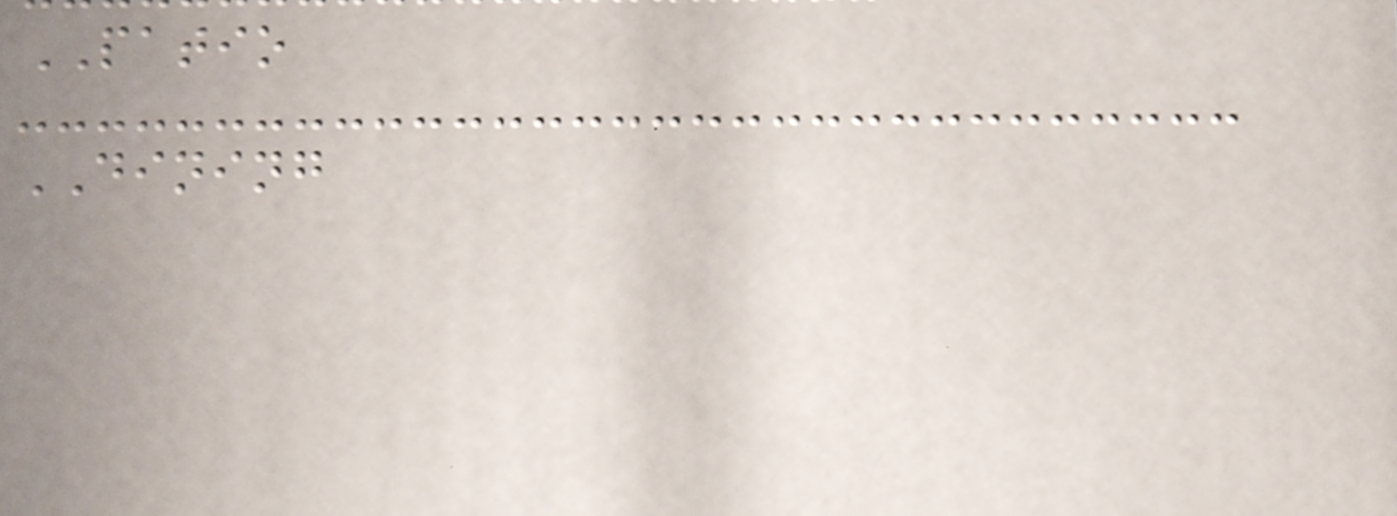PATIO
DINING
